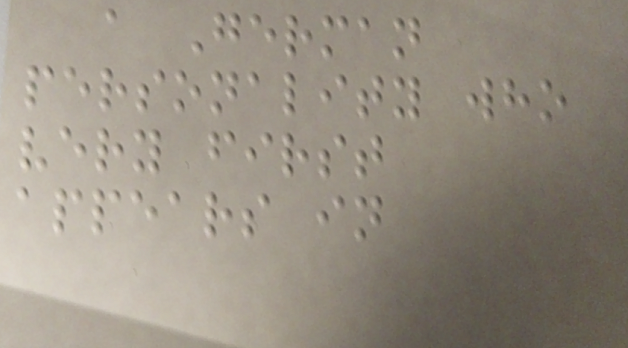a German
personality who
very first
appears in
